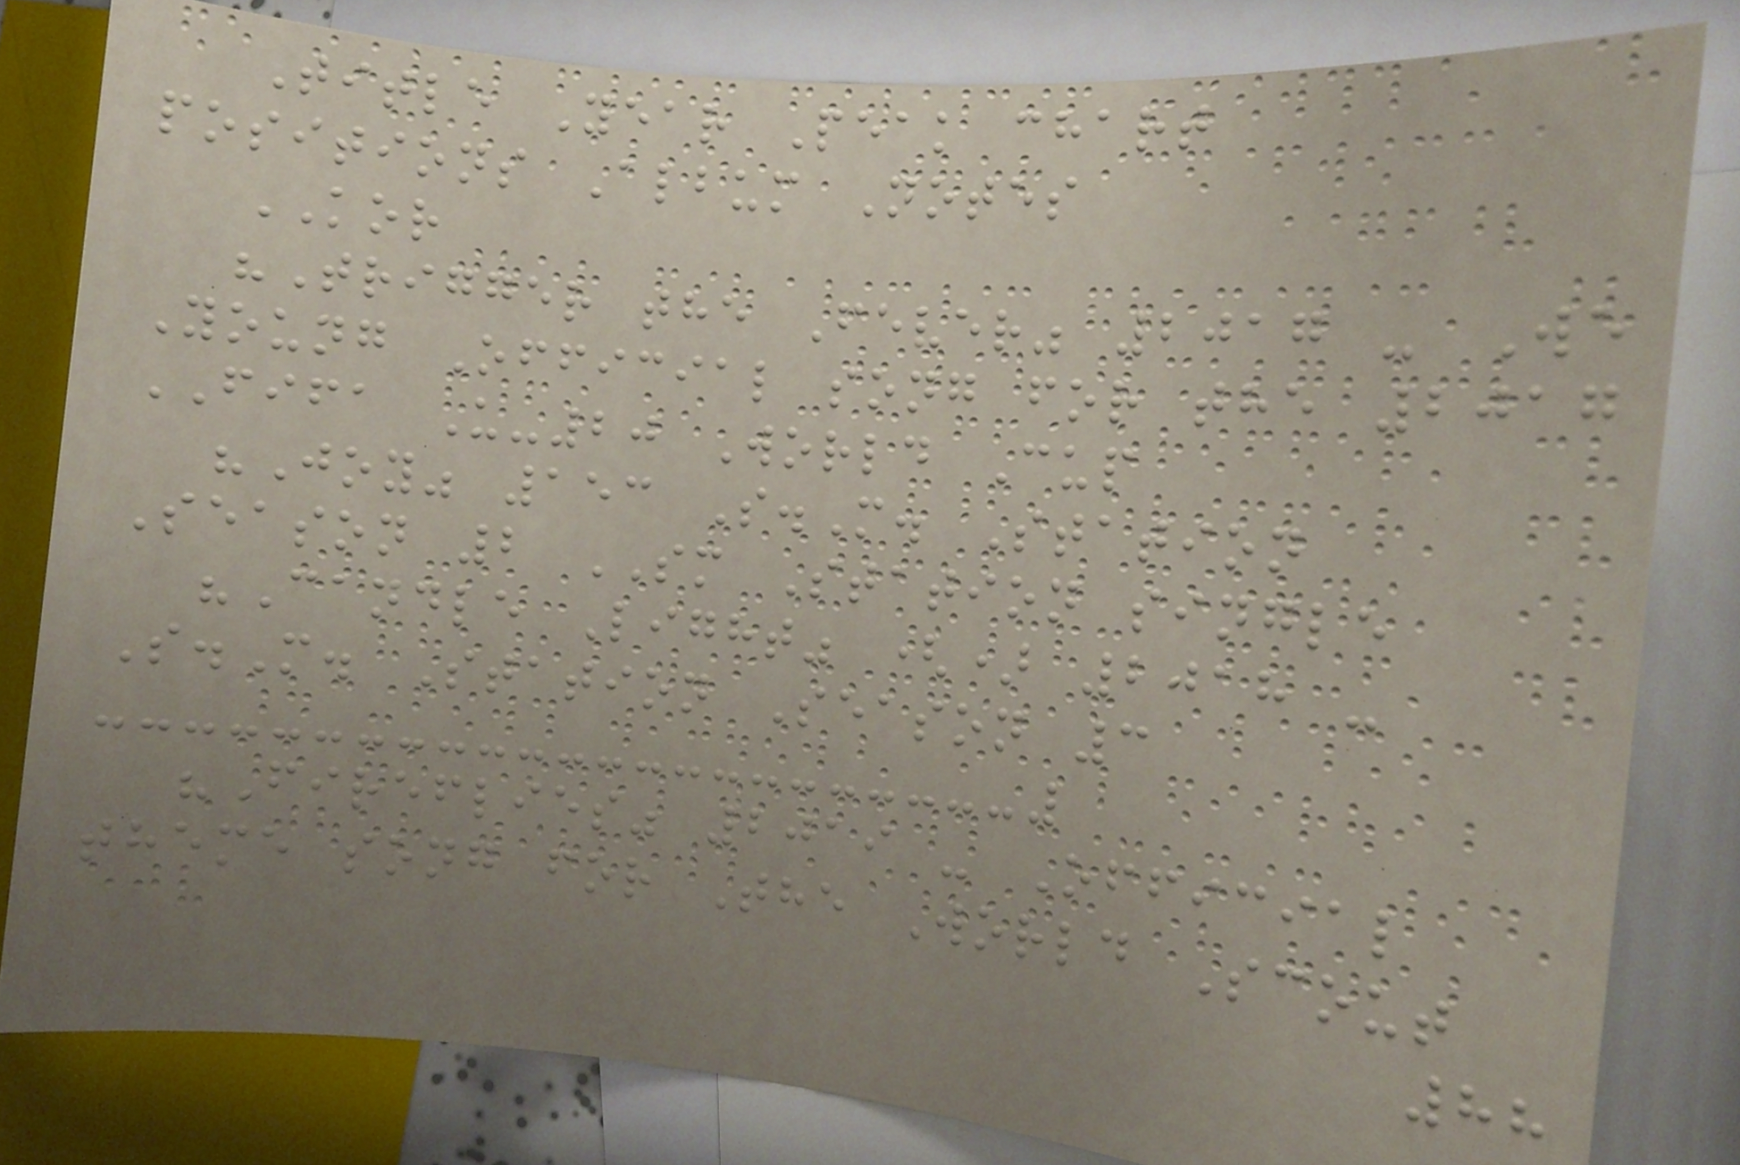Title Year Peak chart
positions Album Notes
KOR
"Trigger the Fever" 2017 - We
Young Official song for the 2017
FIFA U-20 World Cup
"Joy" 153 S.M. Station
Season 2 SM Station single
"Candle Light" () 2018 -
S.M. Station Season 3
"Fireflies" 2019 - Official
theme song for The World Scout
88
